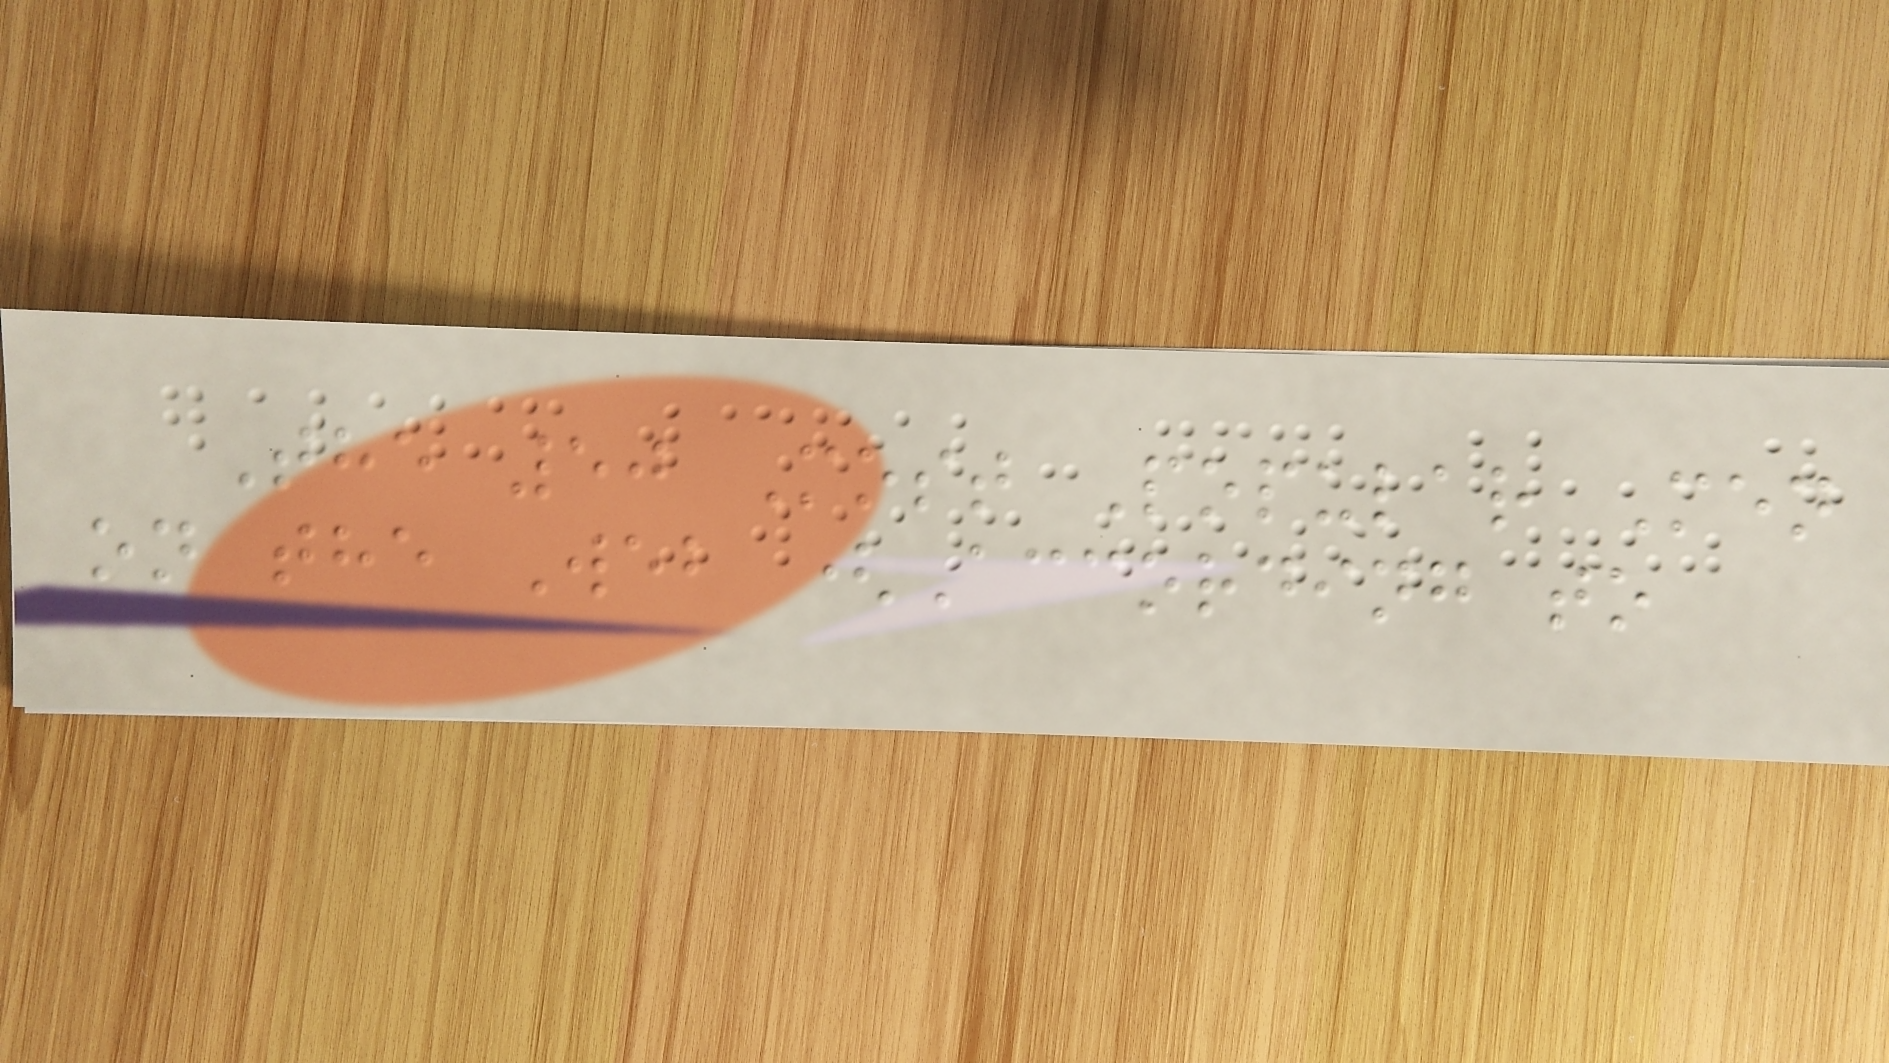The 50 Most Popular Men
on the Web (According to
